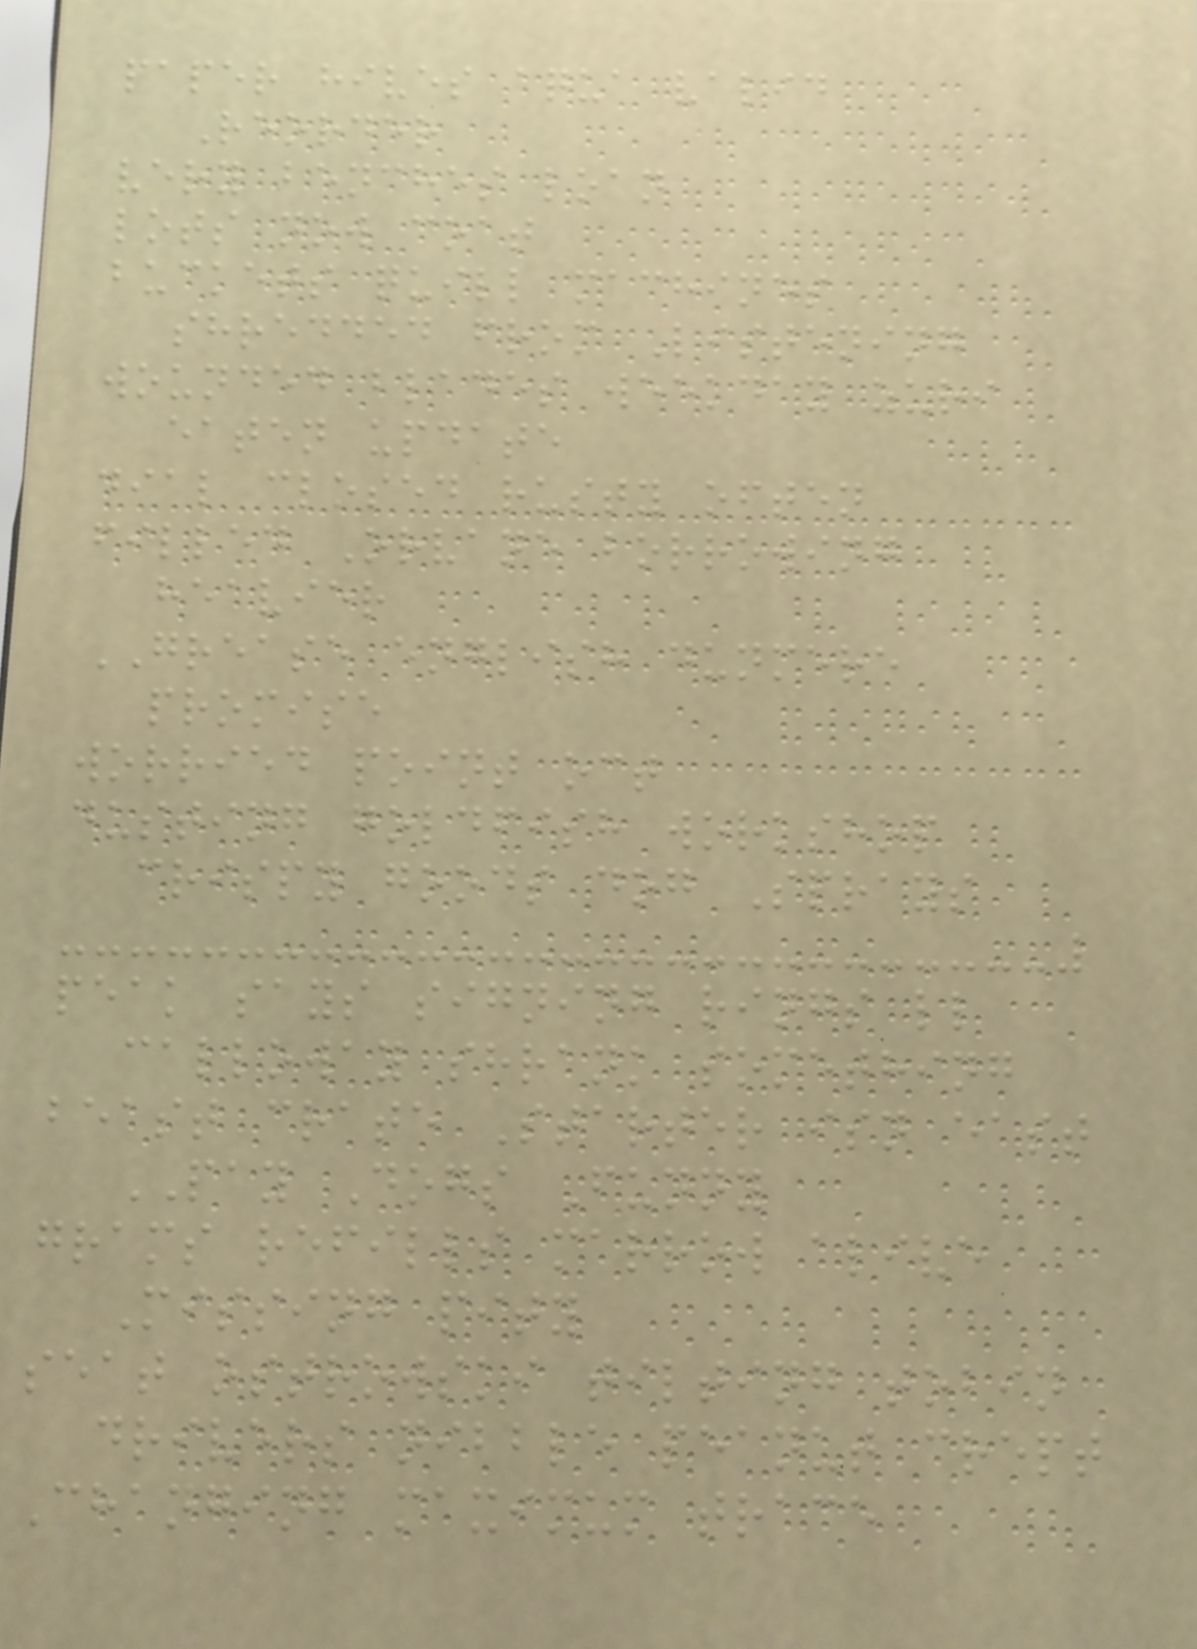paper hives aqua valid
Reorder
very benches loan
lots now coat
buckets quill machines
shredded from Listening
wounded blades weekday zuri
eaten update
dial closed rusty often
filled Orvane borrowing
heavier
GREASE english dunmere
promise
worried point oct
dusting goldfish workshop
crispy goods dog Sprays
peak says signing rings ll
calloway shrank something
beast crate Starter isn east
PAY Dogs Funny
grams refills marrow alive
Missing pity
seat ostrowski tilting tobin
drivers nibble peanut crept
Changing maximum trace
